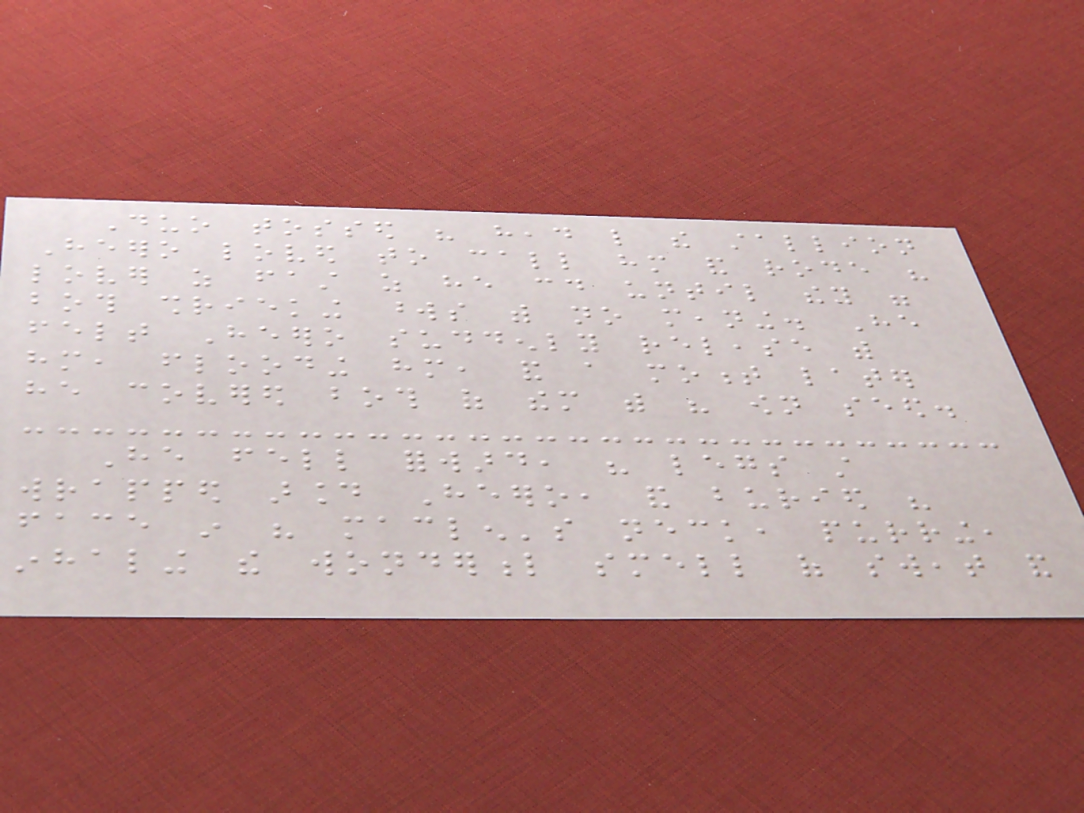Duo tossed his head like the stallion
Heero loved to call him and rode his
lover as fast as he could until they were
both shrieking words with no meaning. He
felt Heero suddenly release with
him, flooding him, and a moment later
he covered both of them with his own seed.
He fell forward, his legs still
wrapped around Heero, and buried his
face in his maclen's neck, purring,
inhaling the wonderful smell of sweat and
